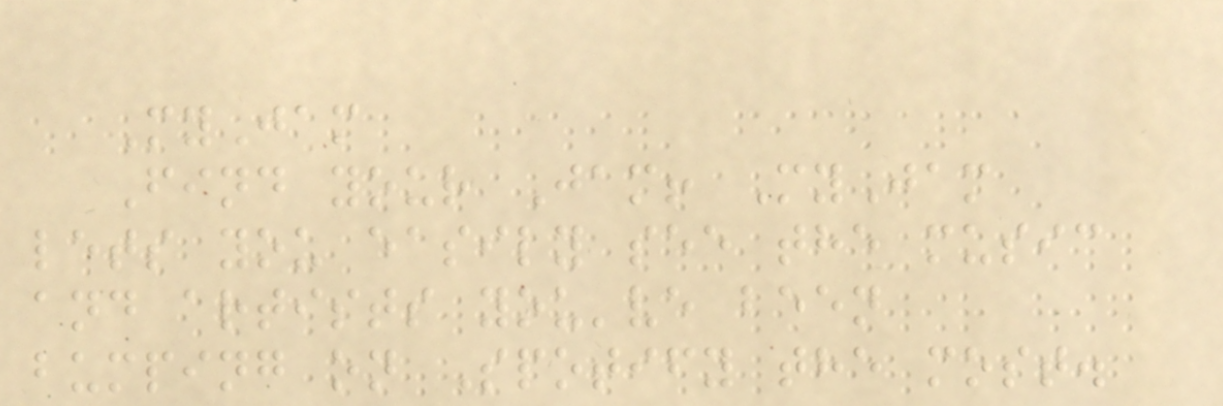MyJam
Find your Jam! MyJam
lets you easily see the music
and artists you've been
bumping on Spotify the most.
